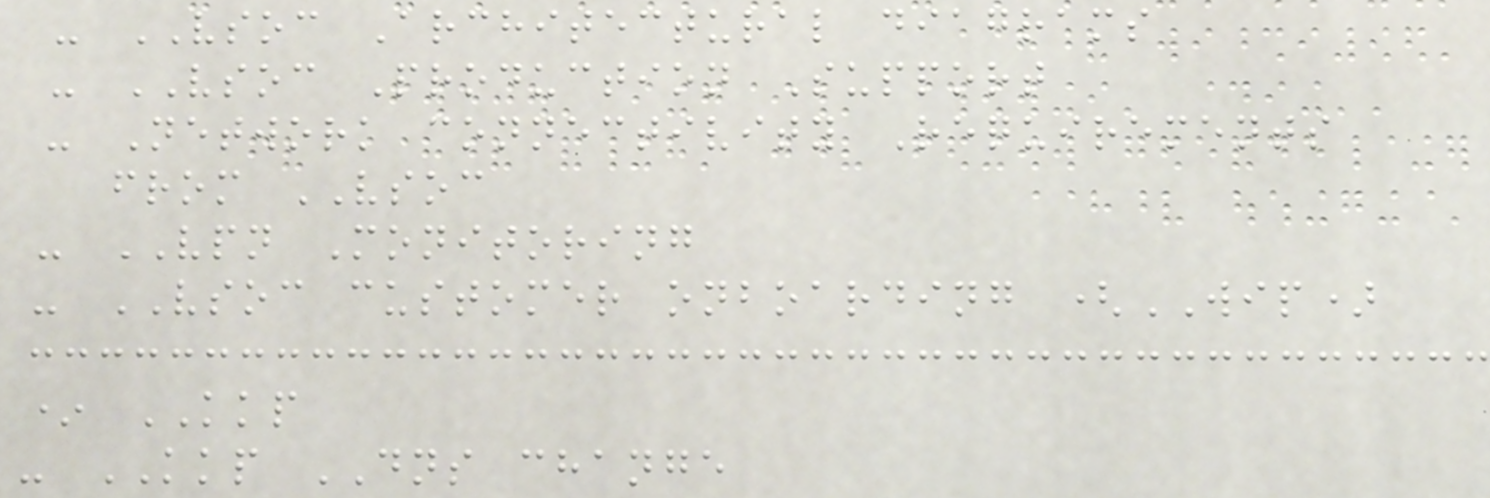- VSOC Architectural diagrams
- VSOC Production Support
- Network connectivity Requirements
from VSOC
- VPN Monitoring
- VSOC customer onboarding (WIP)
* KKP
- KKP DNS change
